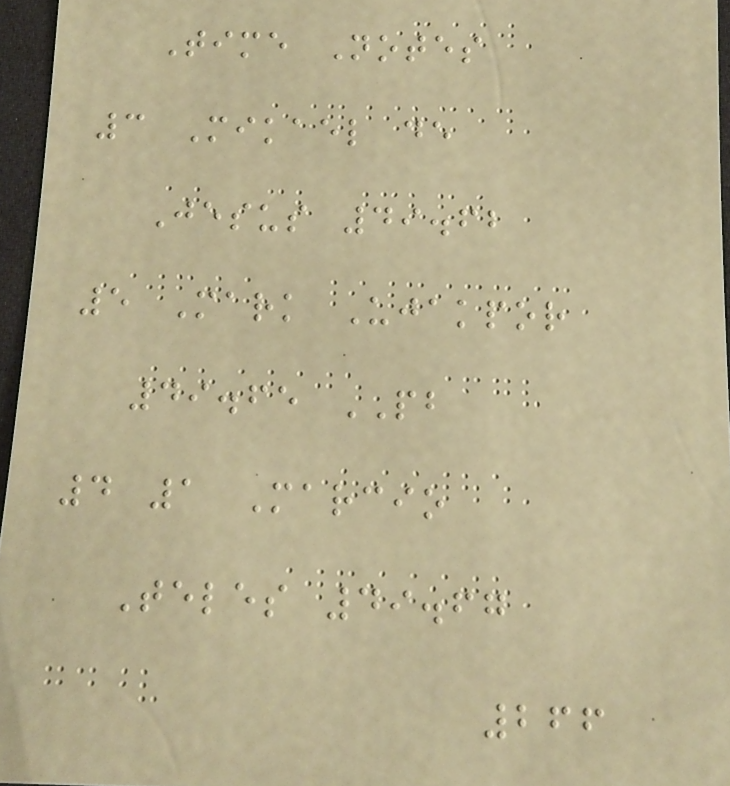Time Notes
3 Mikael de
Jesus 49.62
5 Mark Ujakpor
49.65 PB
4 1 Marcio
Teles 49.67
266
